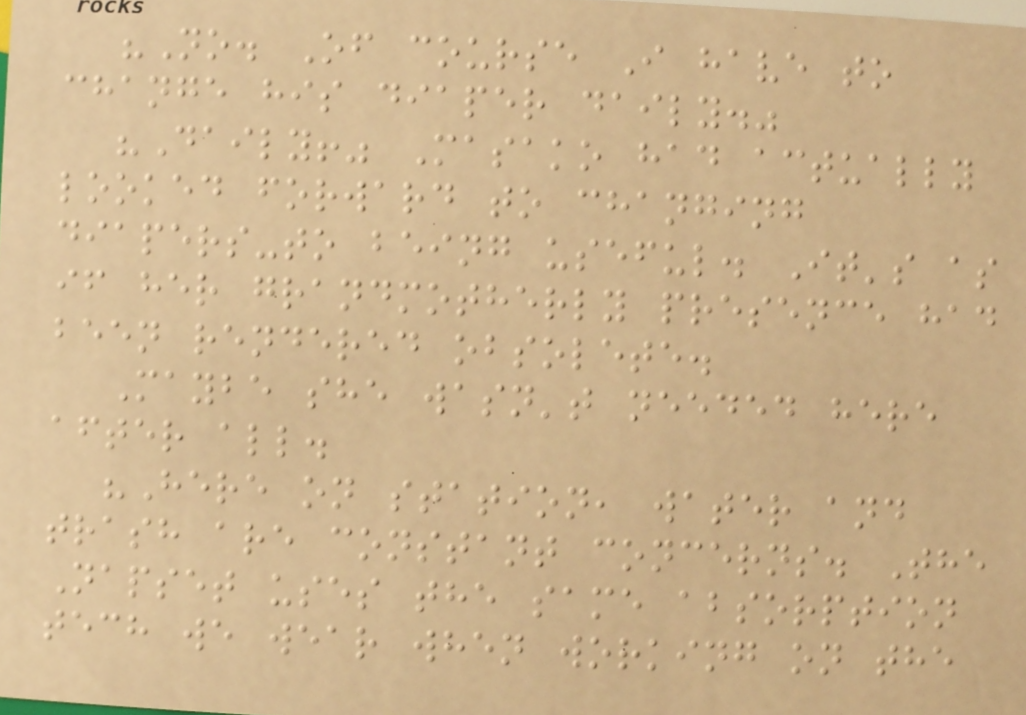"No. Of course I have to
change his diaper daily."
"Daily!" Masako had actually
looked forward to changing
diapers-to being useful. It's as
if her grandmotherly presence had
been rendered obsolete.
Maybe she wasn't needed here
after all.
"Here on station, water and
trash are constant concerns. The
Napset uses the same absorption
tech we wear when working on the
